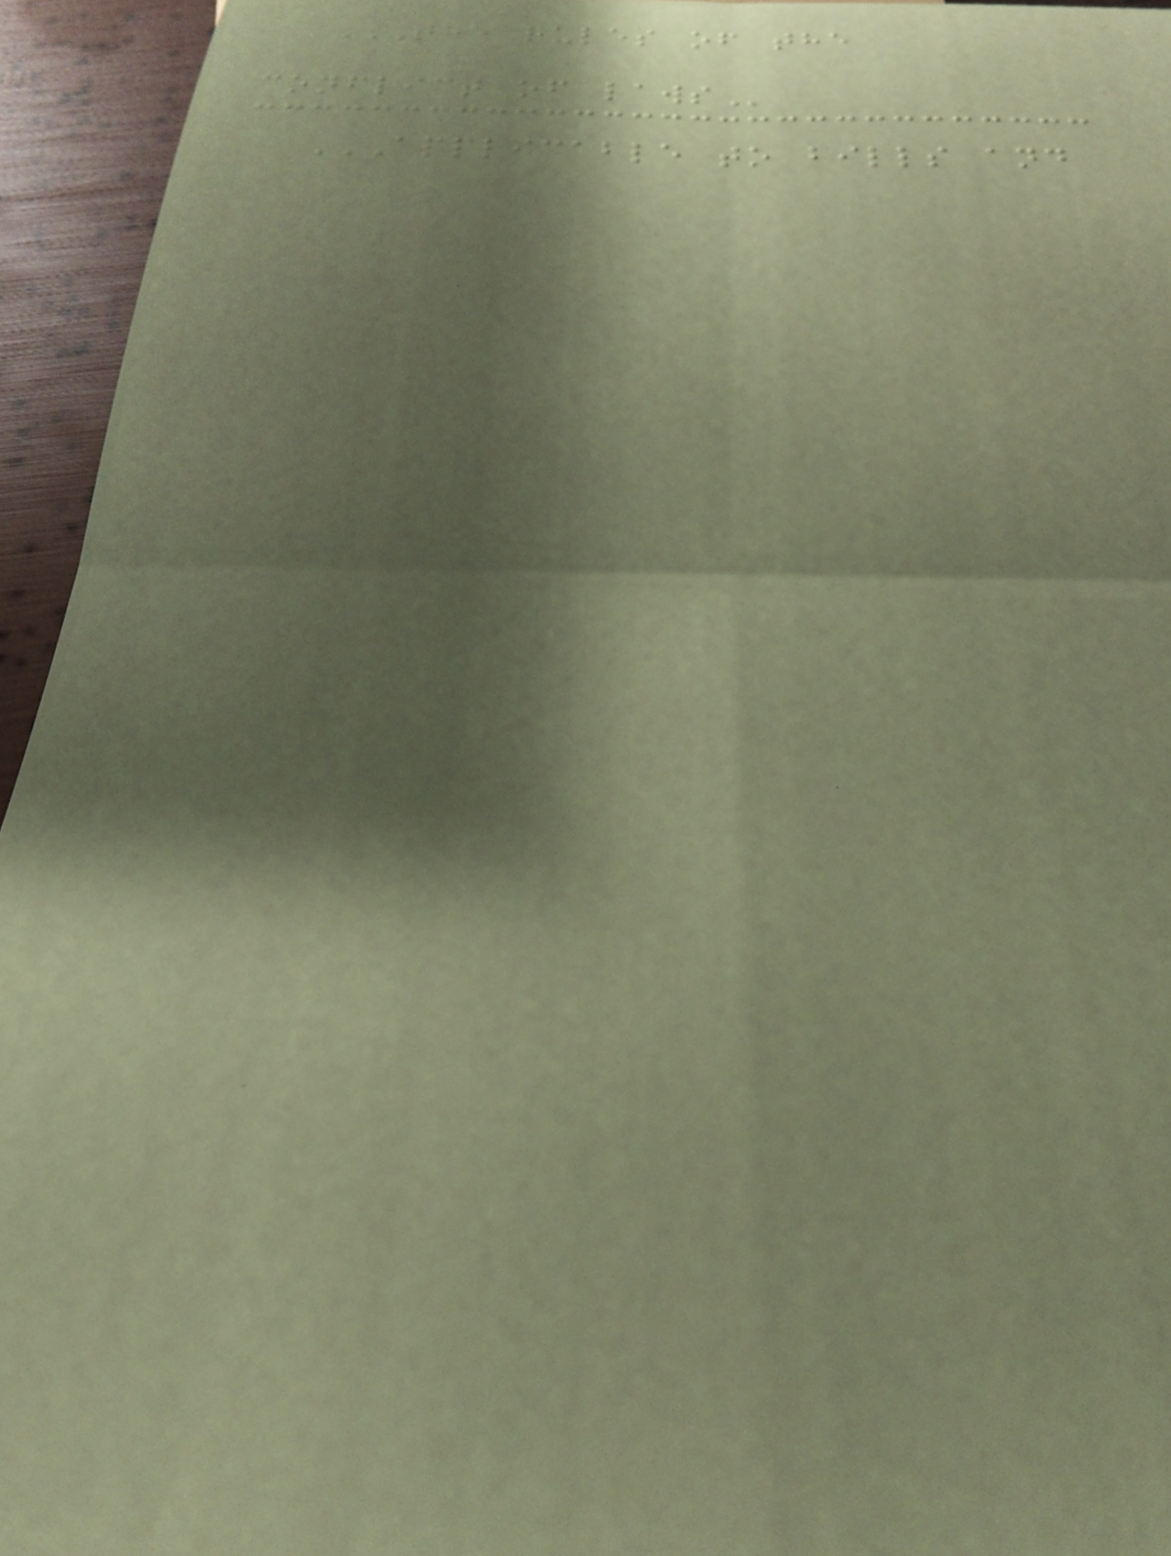THE RULES OF THE
CONFLICT OF LAWS
APPLICABLE TO BILLS AND
